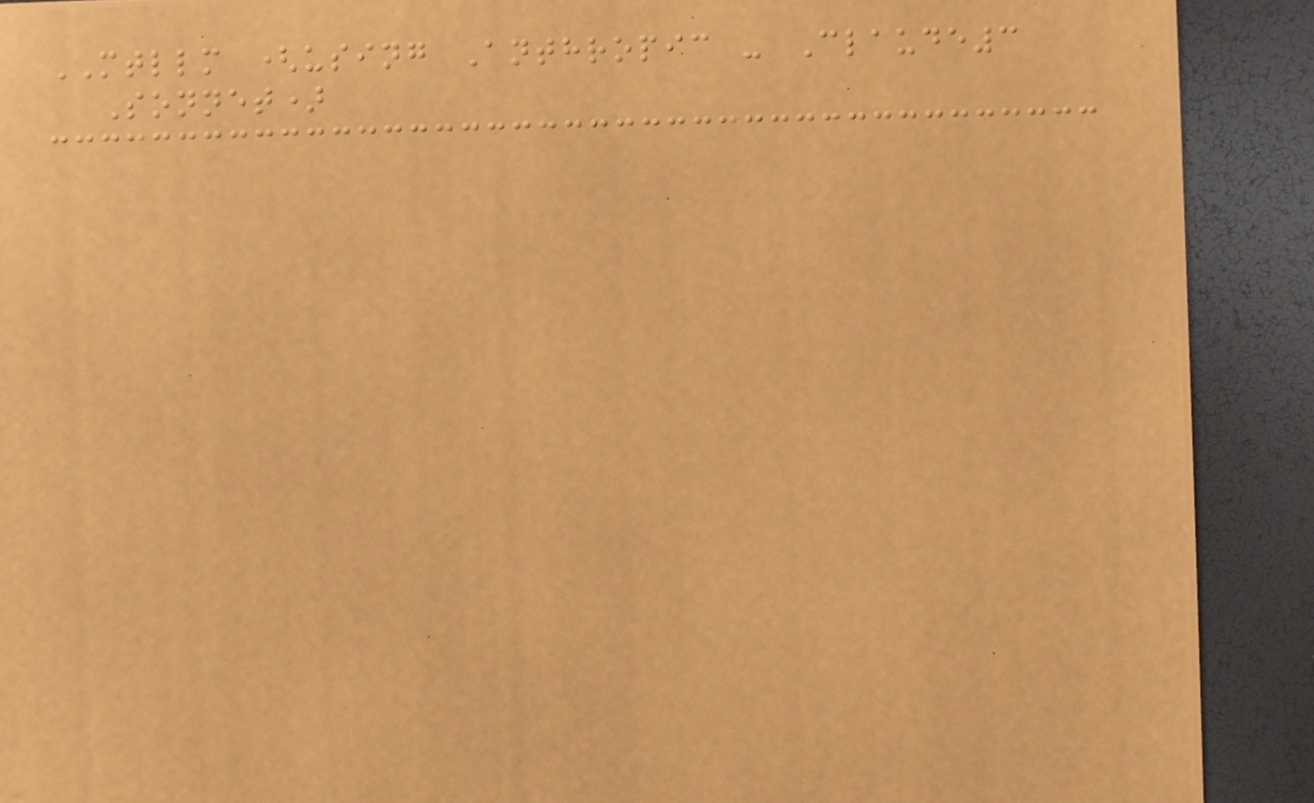MTLLM (using Anthropic - Claude3
Sonnet)
